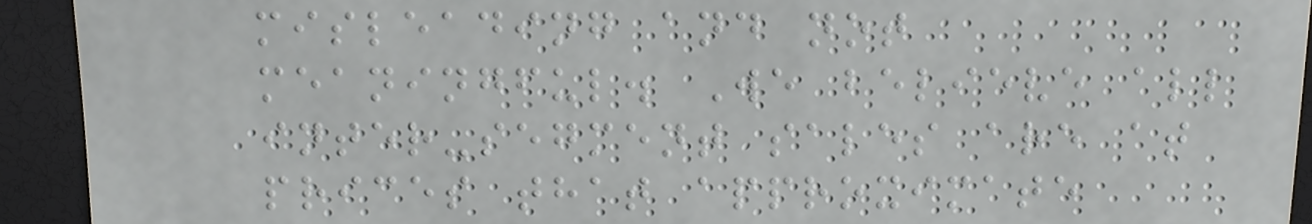misleading and not
meaningful. We believe all
inter-segment sales are at
prices that approximate
